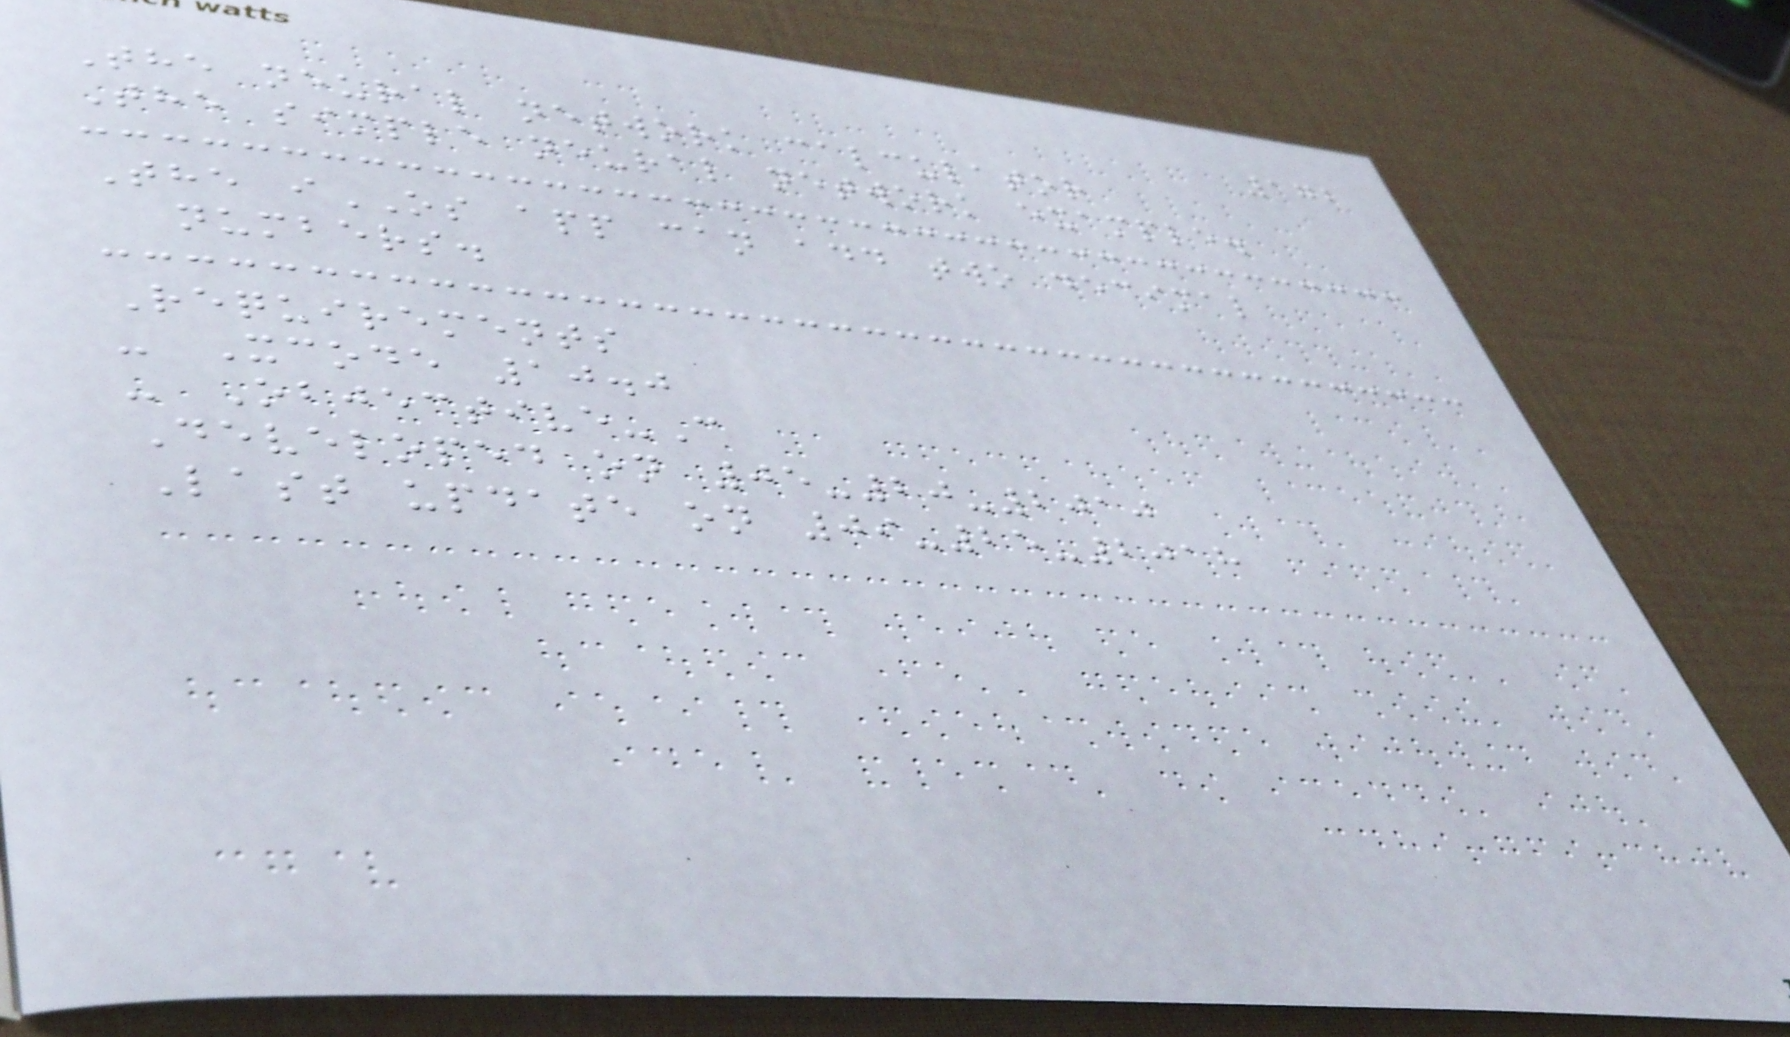172
The neural network calculator
The simple neural network example.
The iOS app can add two decimal
numbers.
Requirements
- Xcode 10.0
- Objective-C
Developed on 05-20-2010
Last update on 09-25-2018
